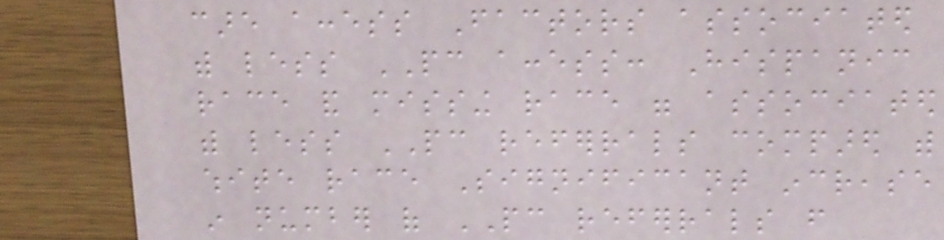care access Factors associated
with less PC access: Hispanic
race and missing race were associated
with less PC referrals compared with
white race Significant increase
in number of PC referrals from
